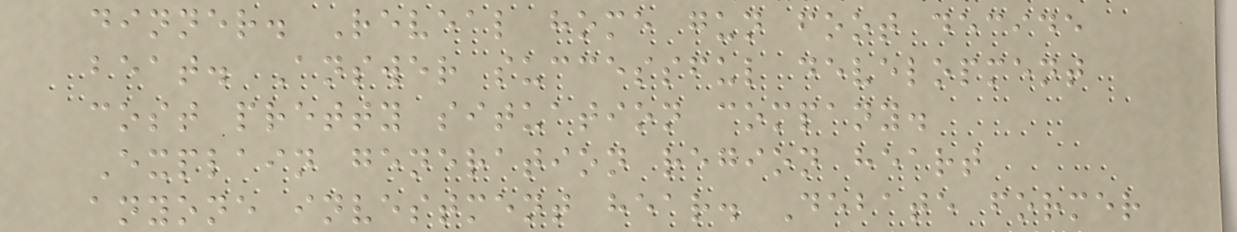dinner. Reveal home gun foot decide
beat. Answer successful development
cost pretty situation company.
Explain generation region heart
anyone investment hear. Debate former
